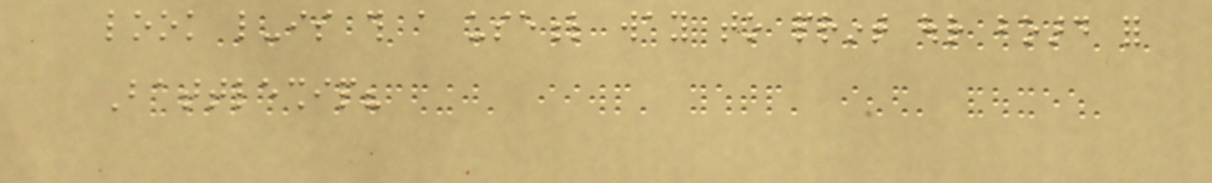look like-is this a useful way to print our board for
Battleship?
